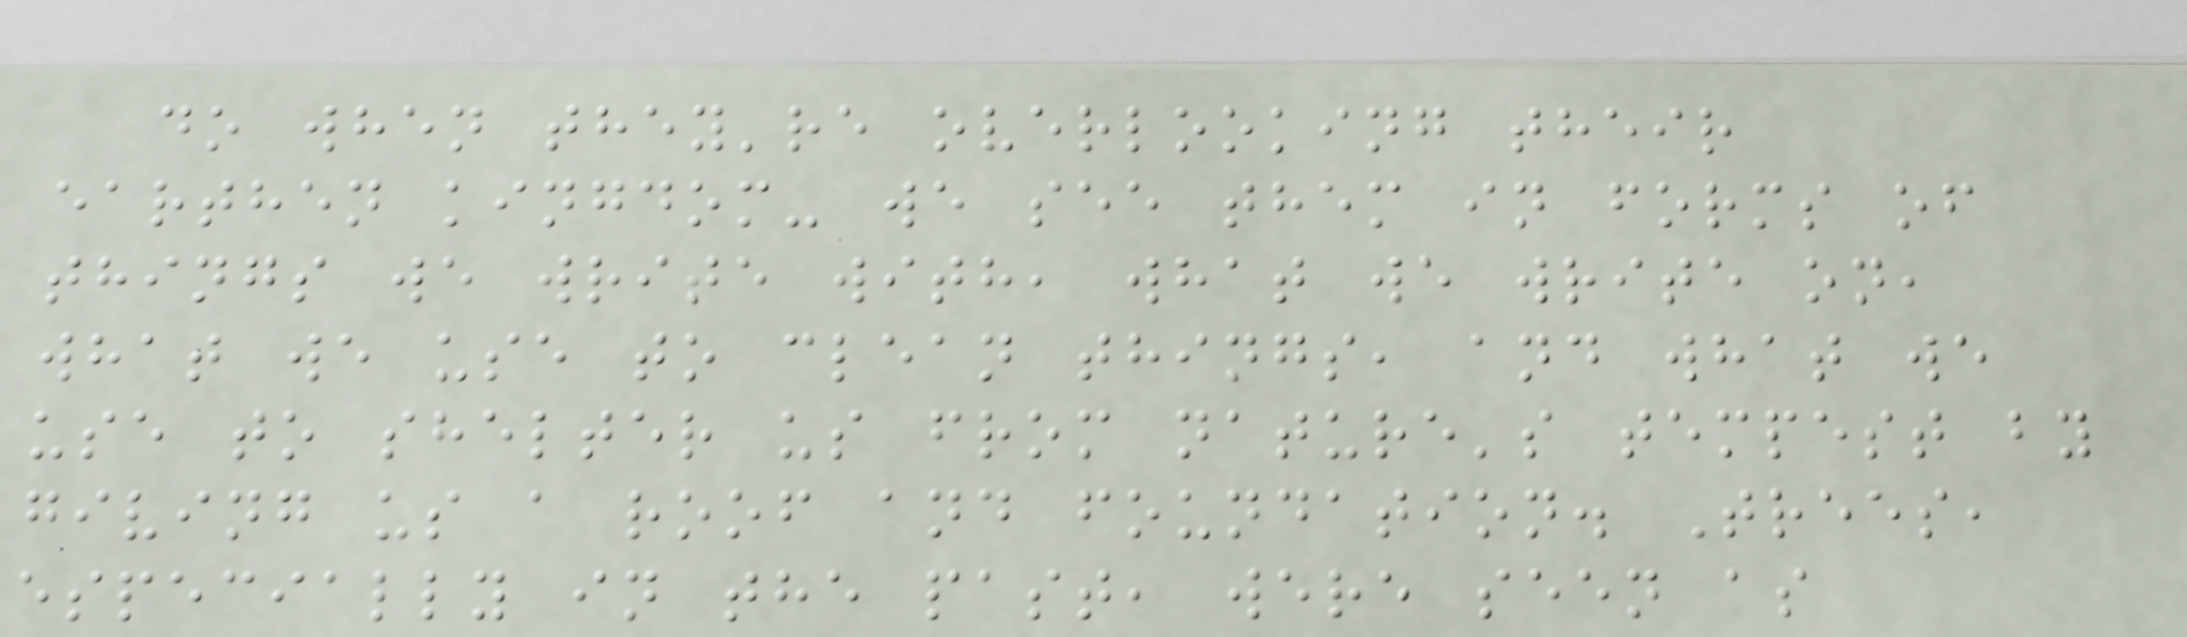do when they're overlooking their
earthen kingdom- we see them in forms of
things we write with, what we write on,
what we use to clean things, and what we
use to shelter us from nature's tempest by
giving us a roof and foundation. Trees,
especially in the past, were seen as
